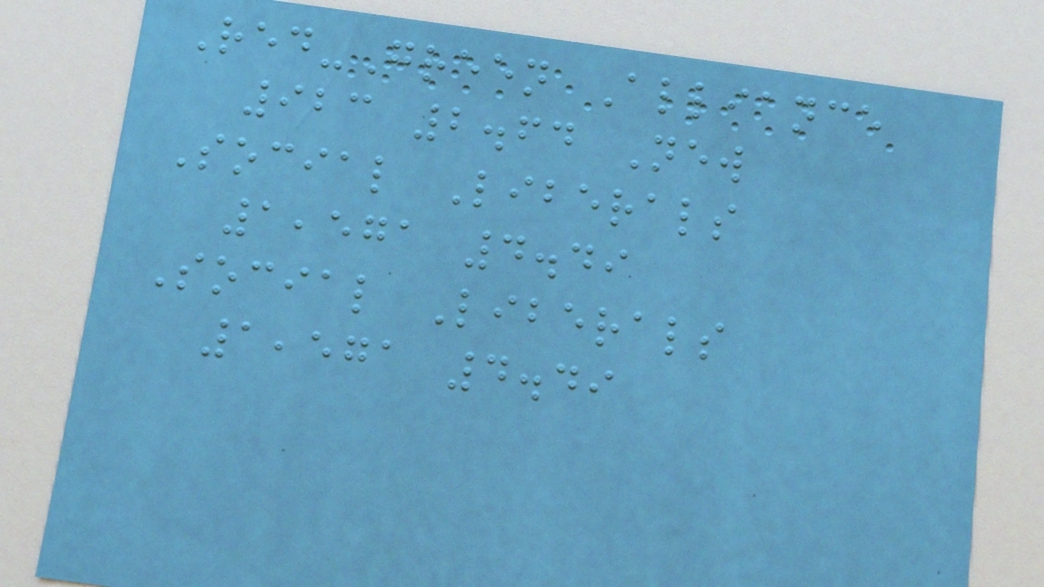Red-Green Alliance
923 2.64 New
Social Liberals
1,571 4.49
Social Liberals
1,571 4.49
